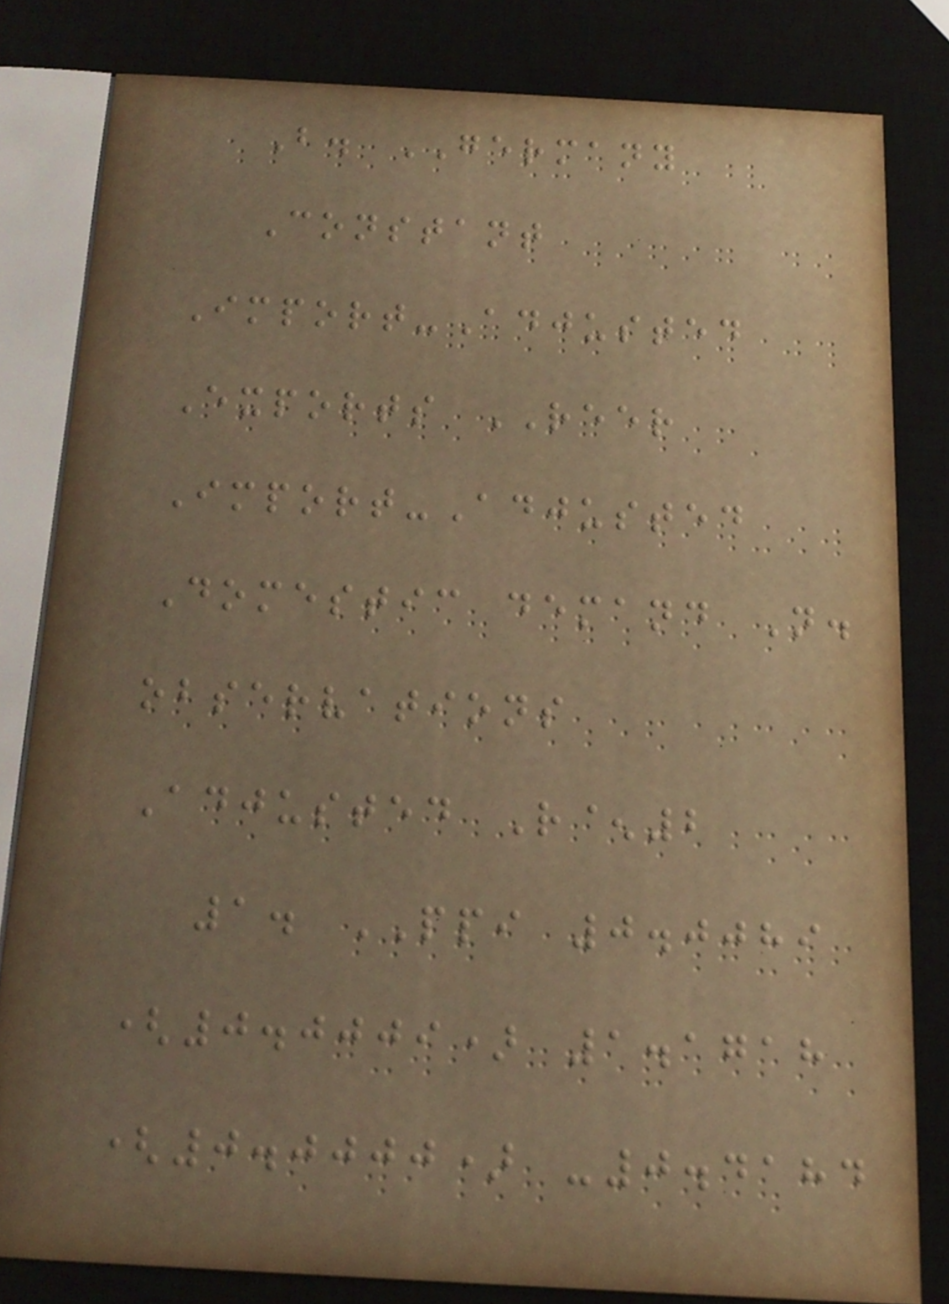B. GERMANY
Constant
Import-Adjusted
Exports REER
Import-Adjusted
Domestic demand N.
observations
Adjusted R^2
1. PPI 0.0089
(0.0009) 1.1718
(0.0000) -0.4184
